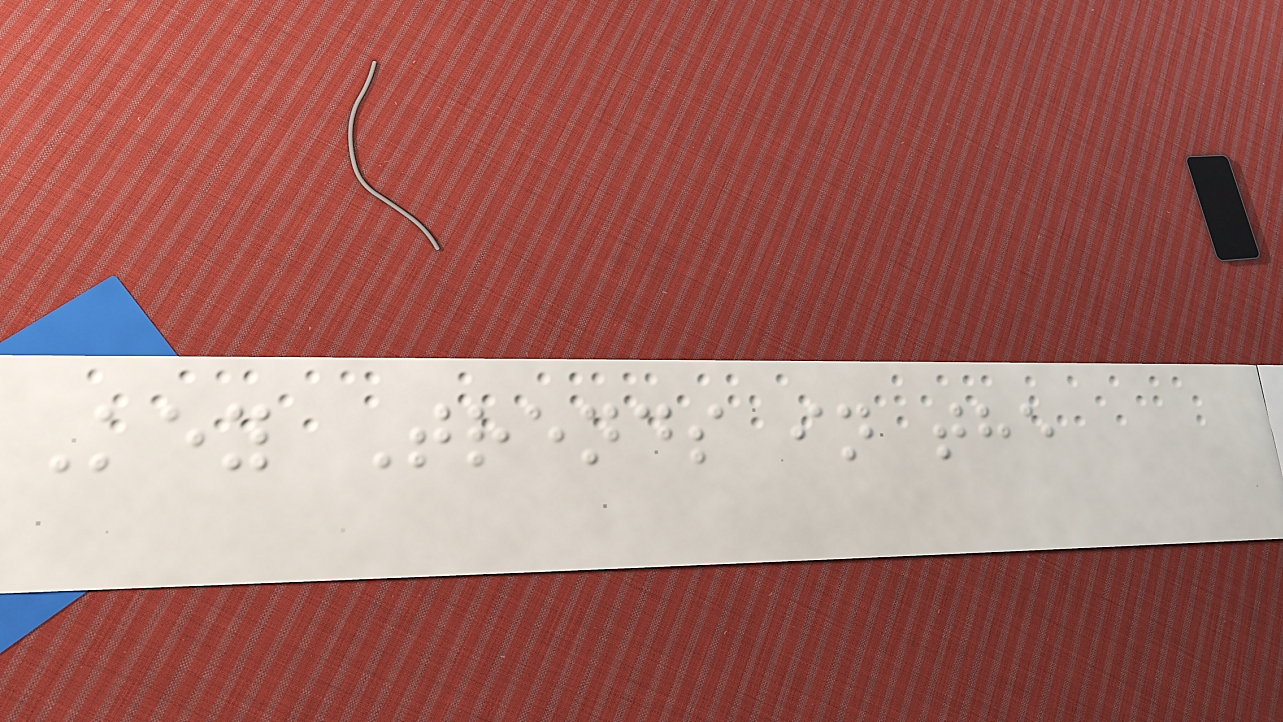Key Trends in the
